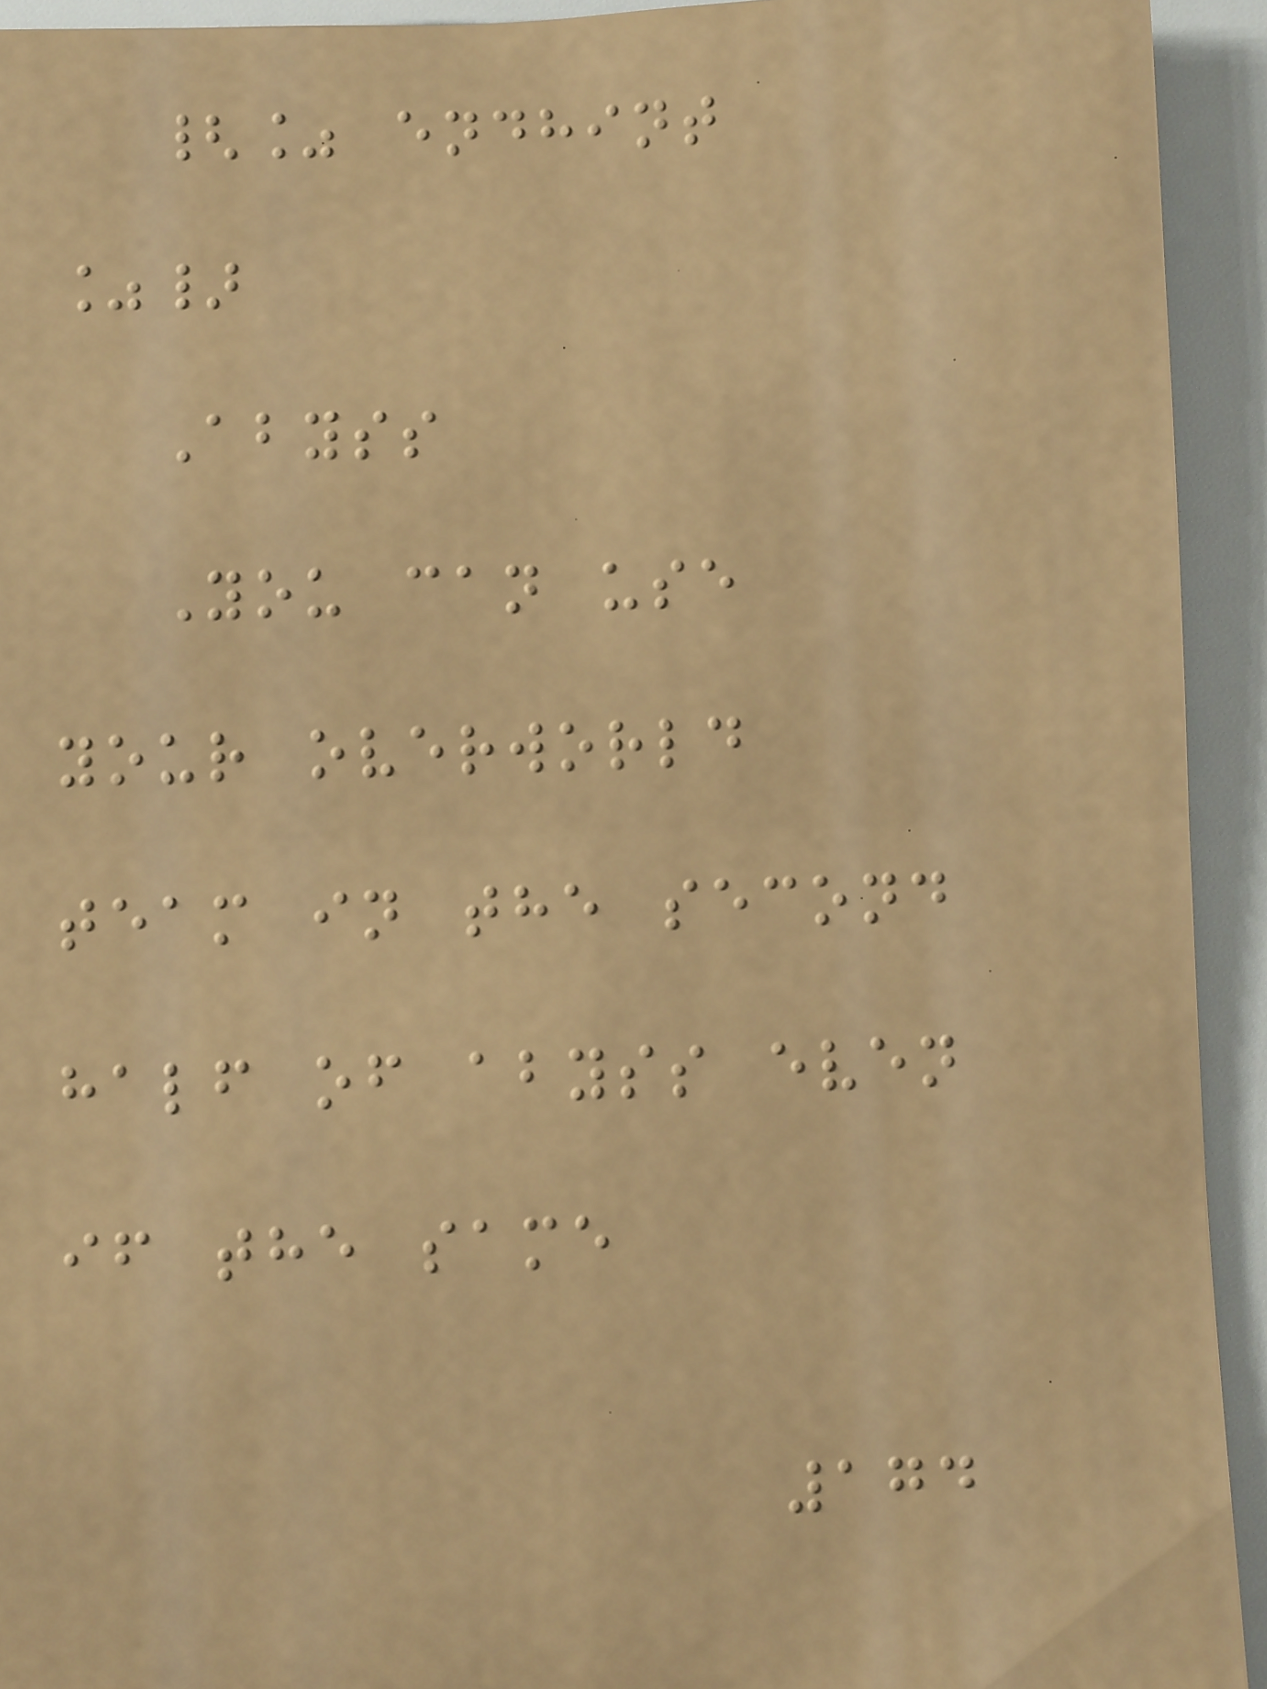{% endhint
%}
Abyss
You can use
your overworld
team in the second
half of abyss even
if the same
174
